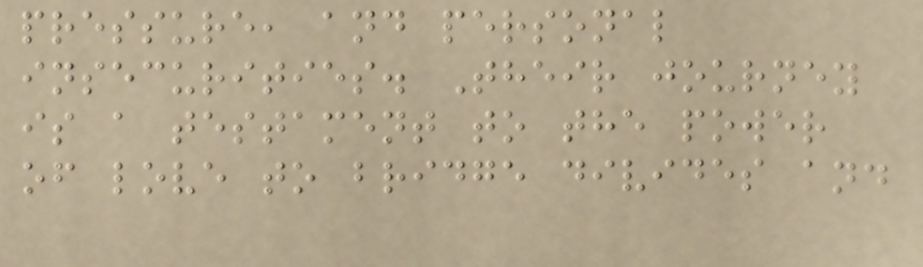pressure, and personal
insecurities. Their journey
is a testament to the power
of love to bridge divides and
